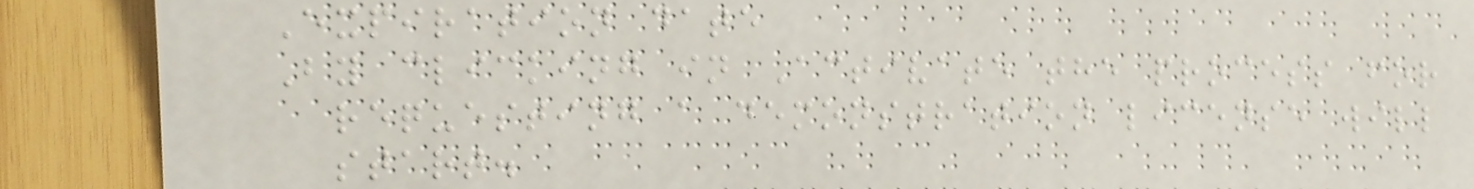Expiration date
By clicking in Activate the process for
requesting a demonstration license will
start.
